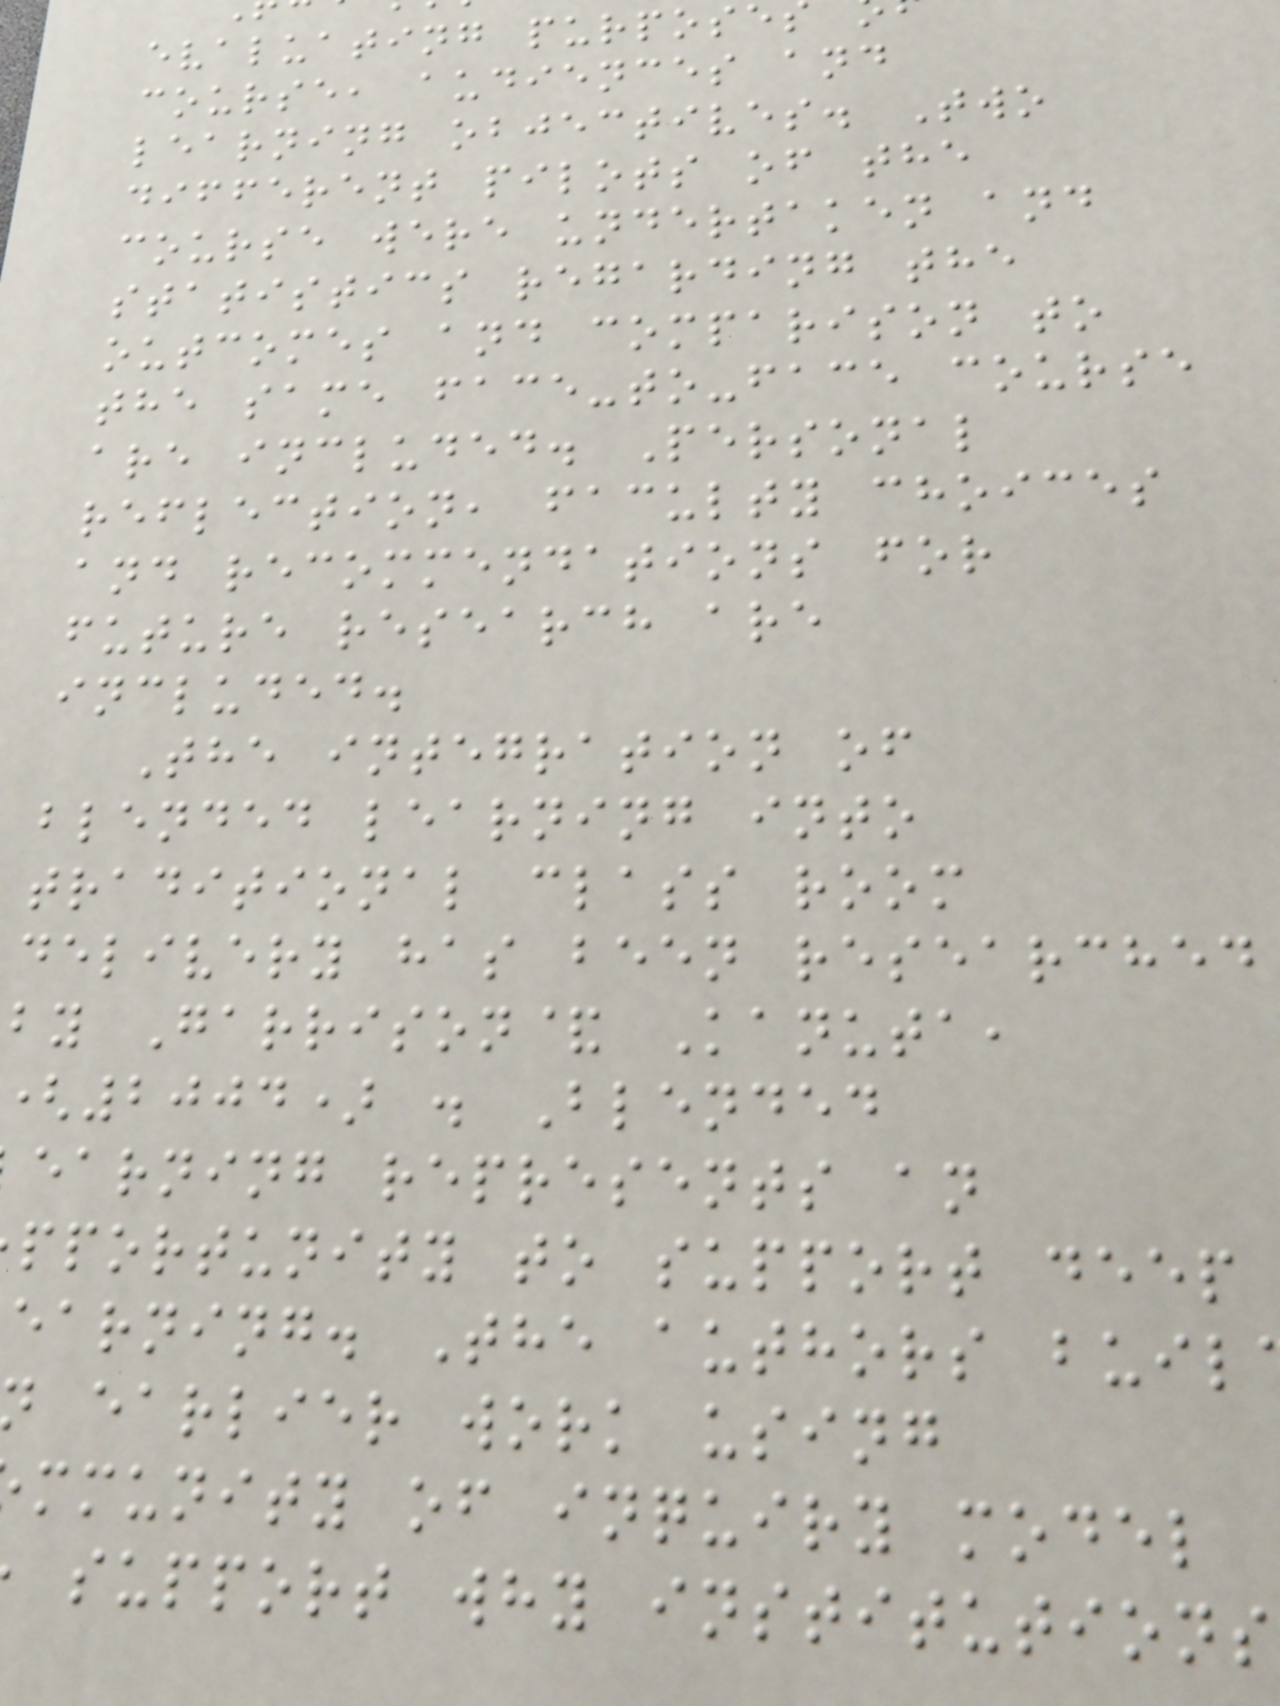evaluating purpose
course, audiences and
learning objectives. Two
different pilots of the
course were undertaken and
statistics regarding the
outcomes and comparison to
the same face-to-face course
are included. Personal
reflection, faculty choices
and recommendations for
future research are
included.
The integration of
blended learning into
traditional class room
delivery has been researched
by Garrison& Kanuta,
2004) . Blended
earning represents an
pportunity to support deep
earning. The authors buil
earlier work using
mmunity of inquiry model
support why institutions
